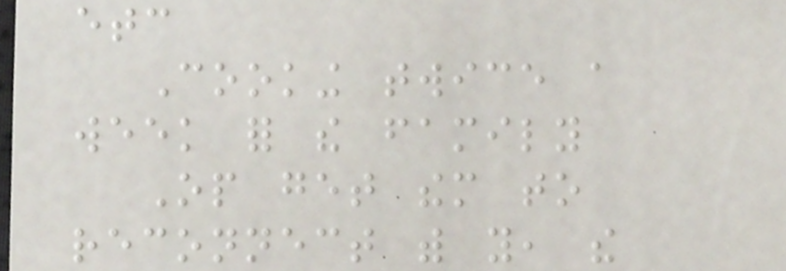etc
Cooking twice a
week for the family
Op get them to
reconnect with you, the
